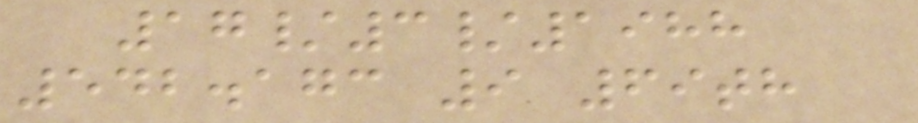17/3/1988
542.173 9 69th
